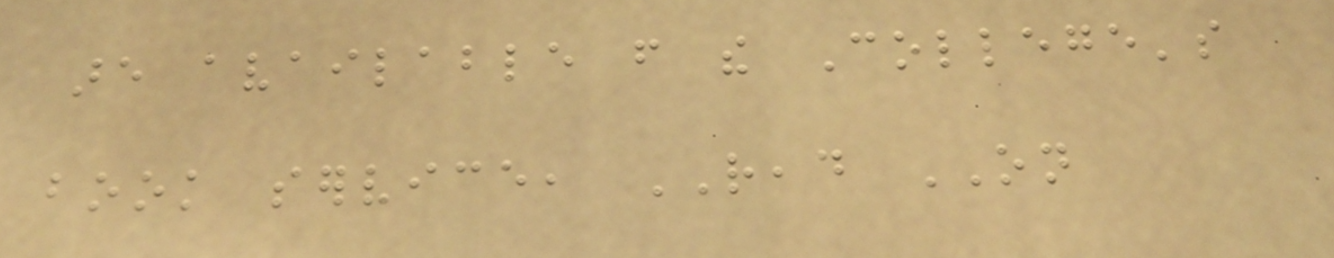are available from the College's
book service, READ ON
